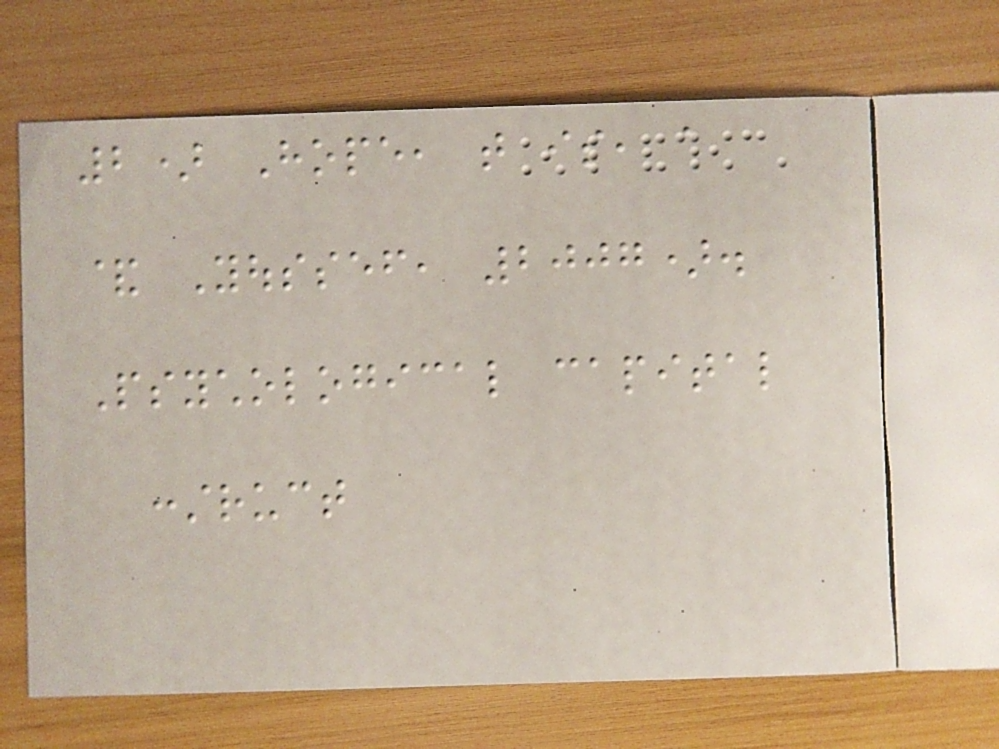2) Hope, that is, a
& Youssef, 2007).
Psychological capital
construct
